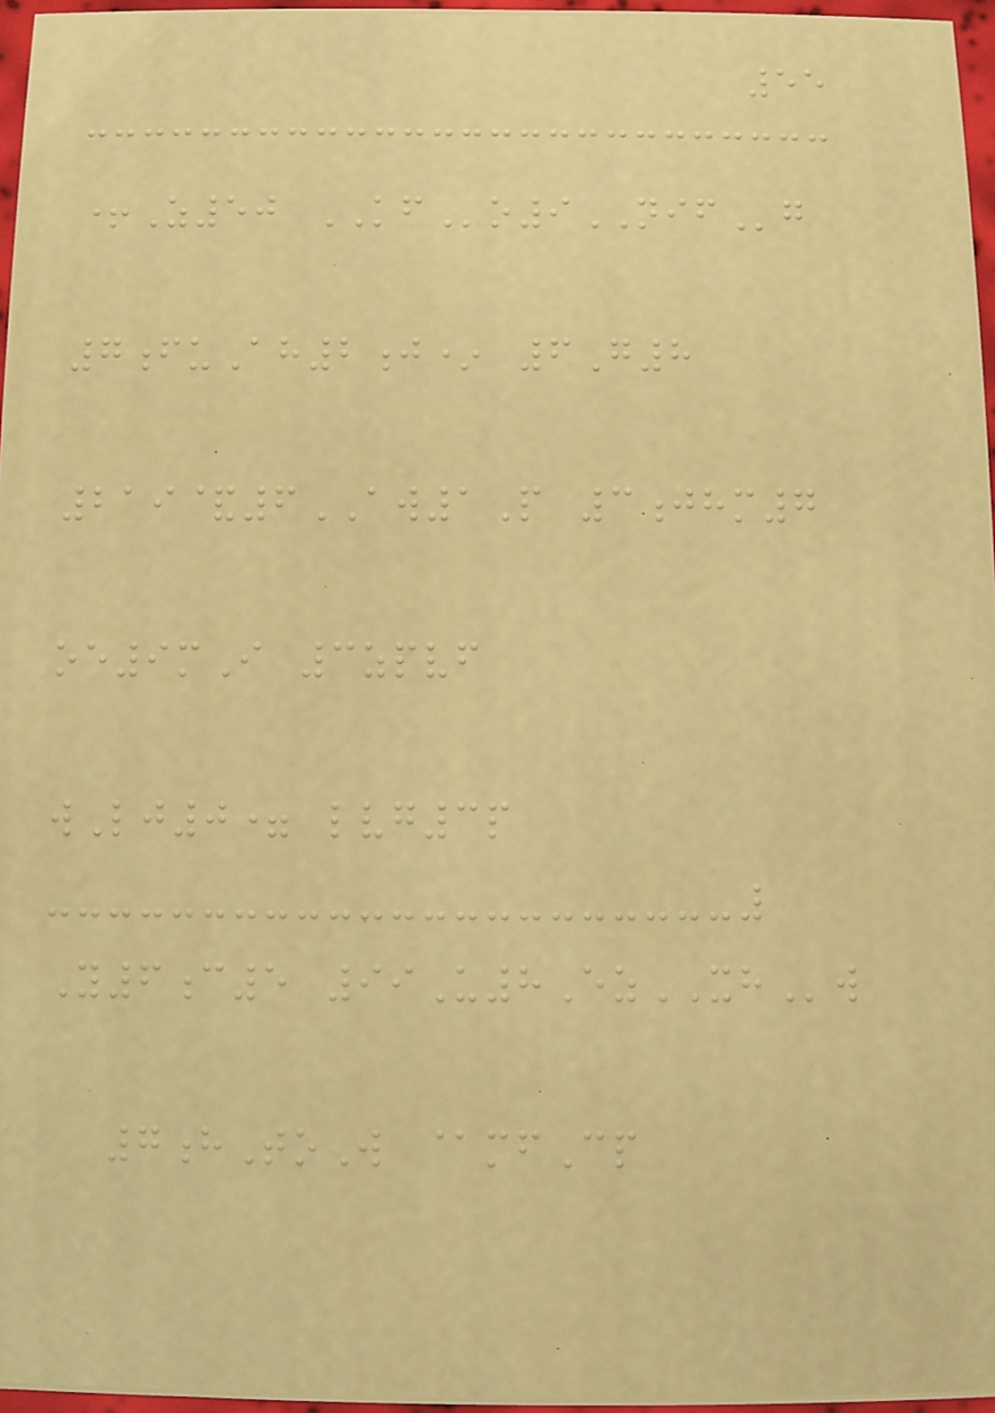55
+Z50 KFo9NIFg
7fuAh2j* 6G8
219&6AW1P 3jhm7
oe9mI 3zpvf
wLj0= lvg3p
Y6c5 99U8EzXHw
7hToW @mfCp
